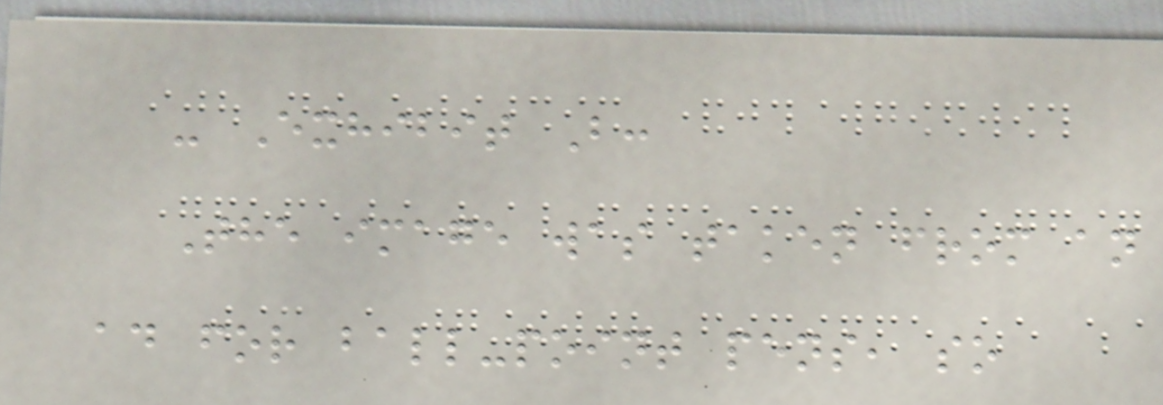- Exhibit B:
The image was taken from an
ad for ball-point pens, so
